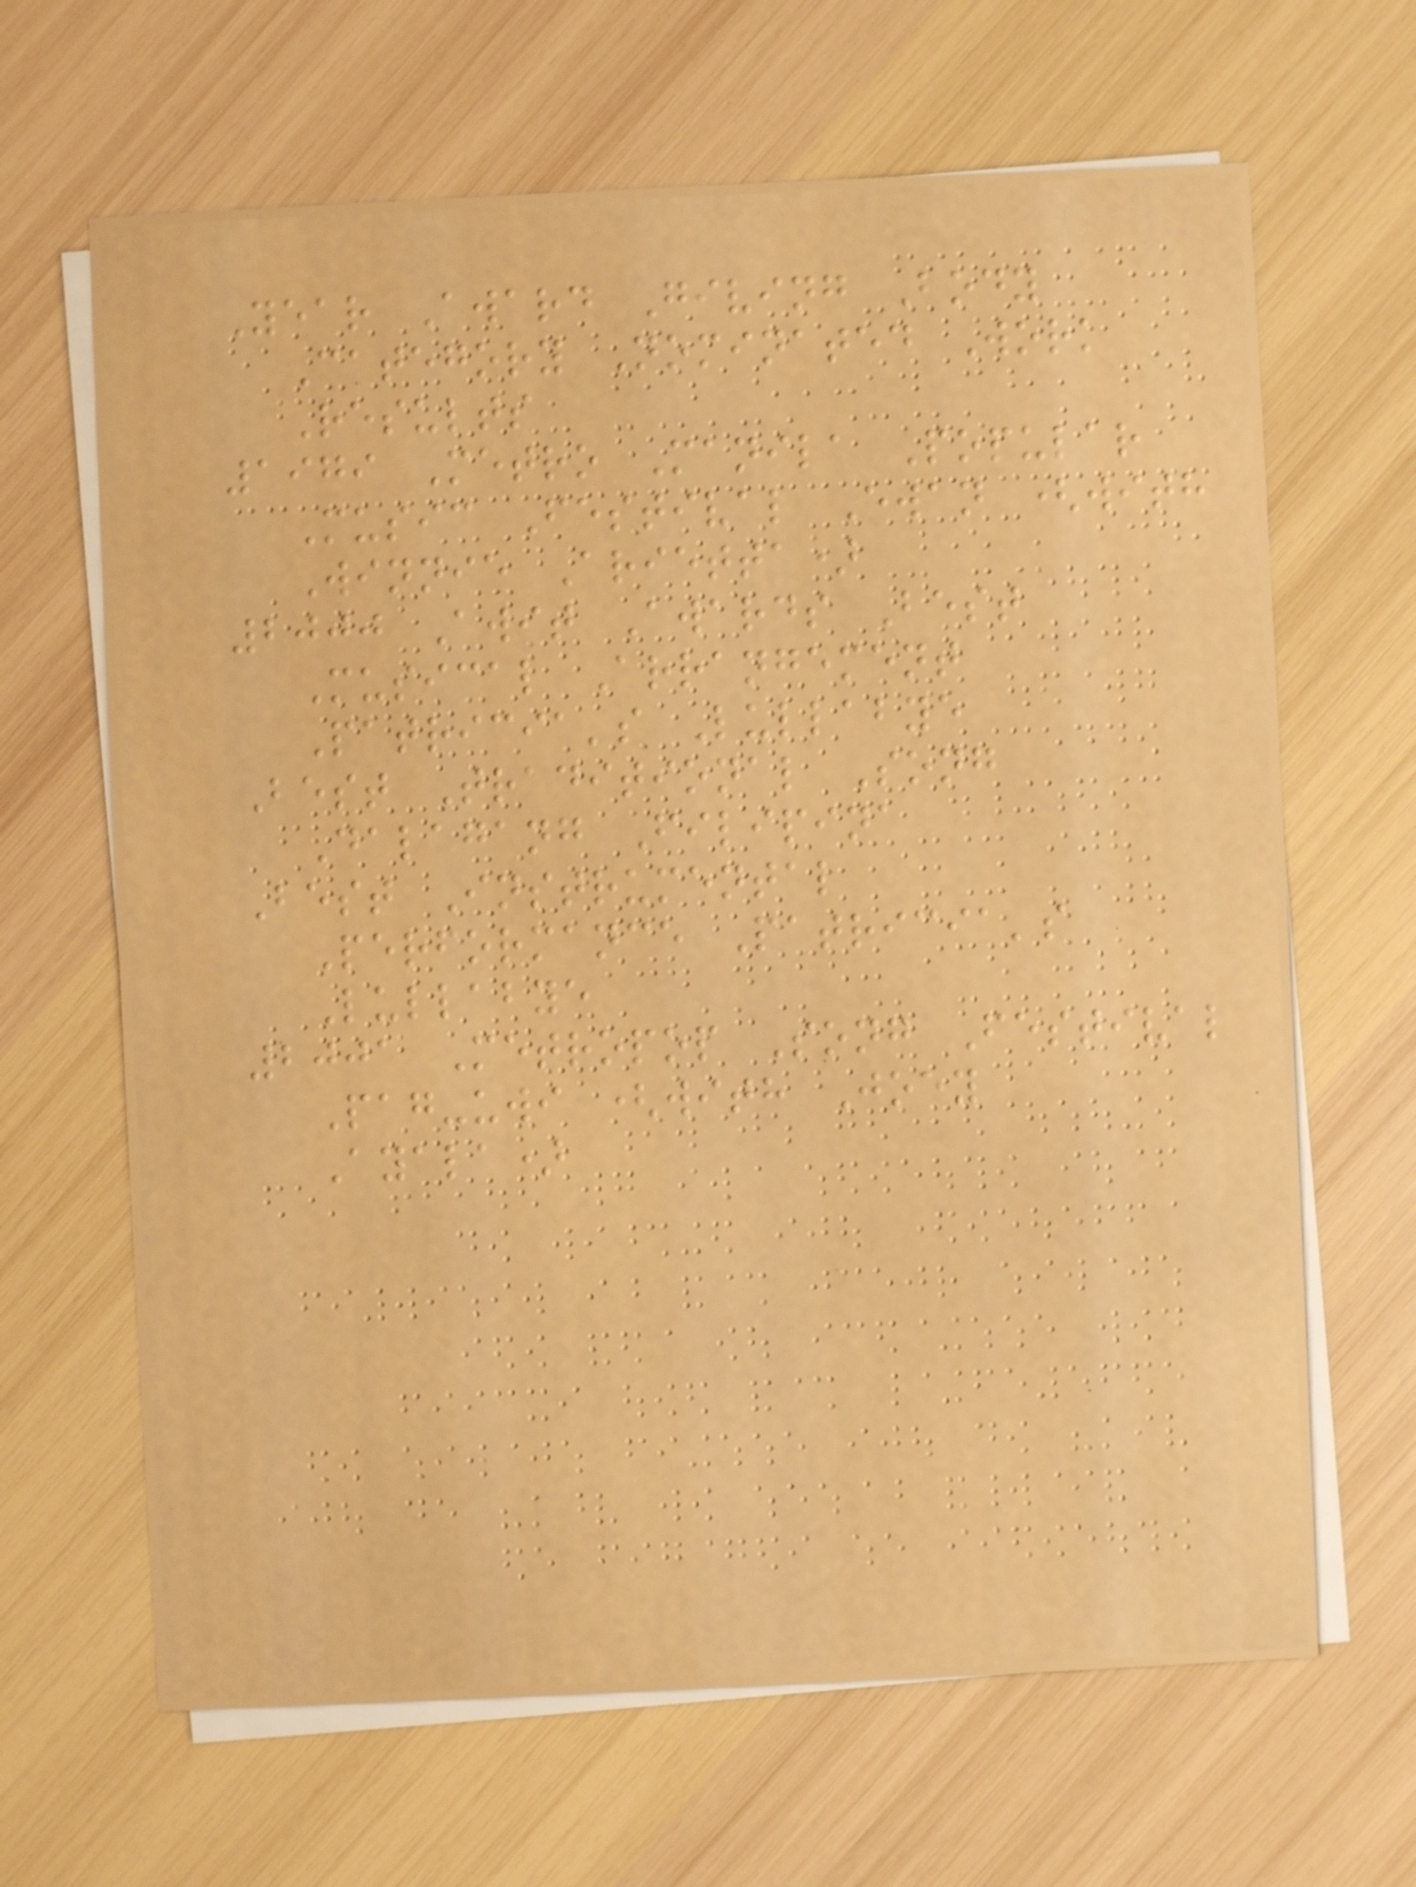Year Award Giving Body
Category Nominated Work
Results
1979 Metro Manila Popular
Music Festival Ewan (with
Winnie Arietta)
2000 Awit Awards Best
Musical Arrangement
Patricia's Lullabye
Best Traditional Song
Dalagang Filipina
Best Instrumental
Performance Patricia's
Lullabye
2001 Metropop Song Festival
Pag-uwi (with Joey
Ayala)
